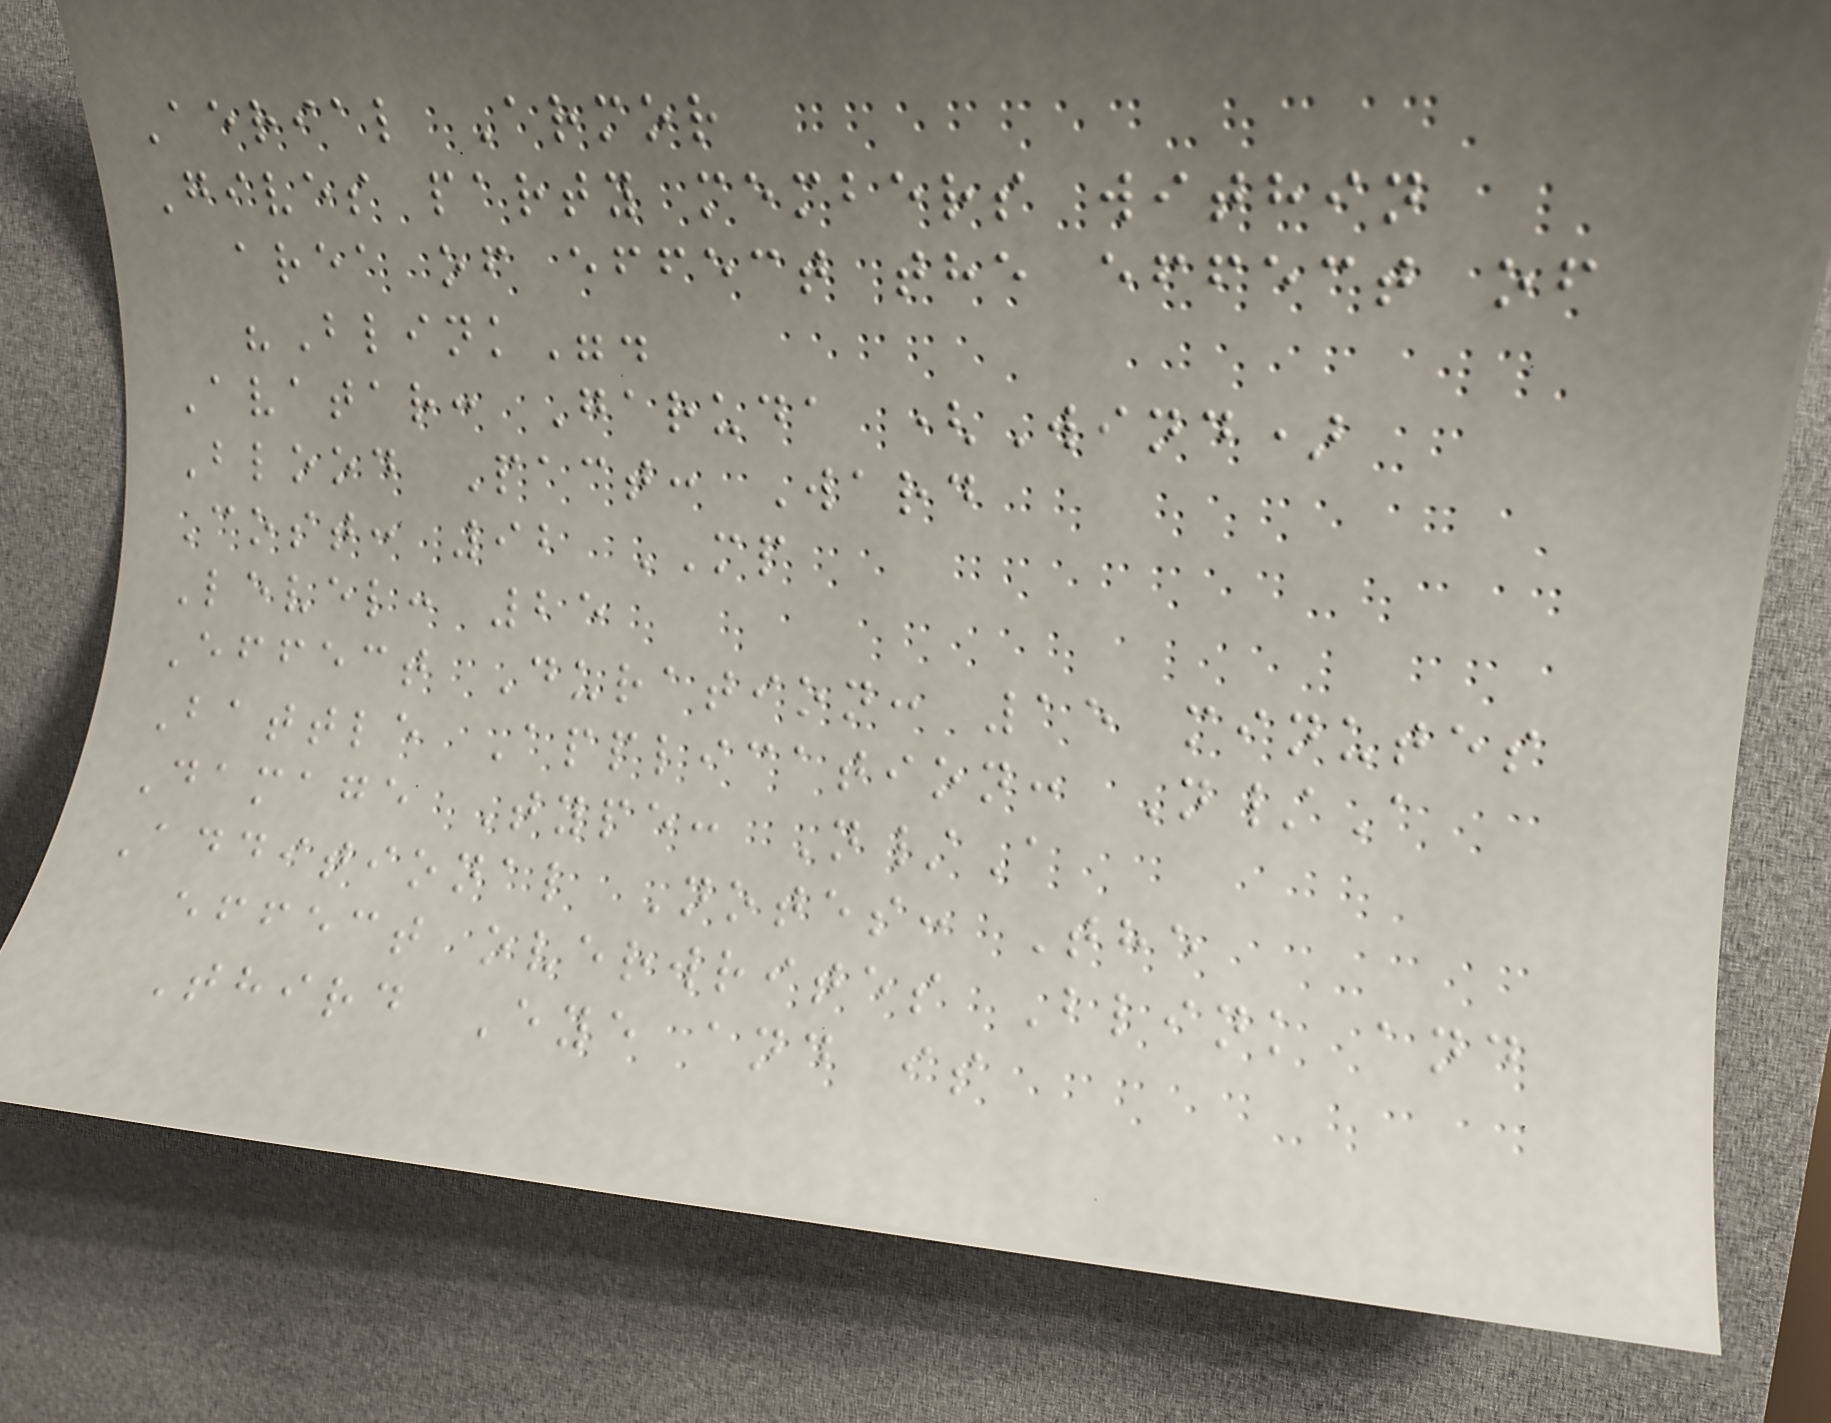Aerial Armor
Gives party members within
area of effect the effect of
"Blink".
Avatar: Garuda (Wind)
Blood Pact: Ward
Cost: 92 MP
Level: 25
Effect Duration: 15 minutes
Battle Application: N/A
Damage Type: N/A
Additional Notes: The
effect overwrites Blink and
Third Eye and is
